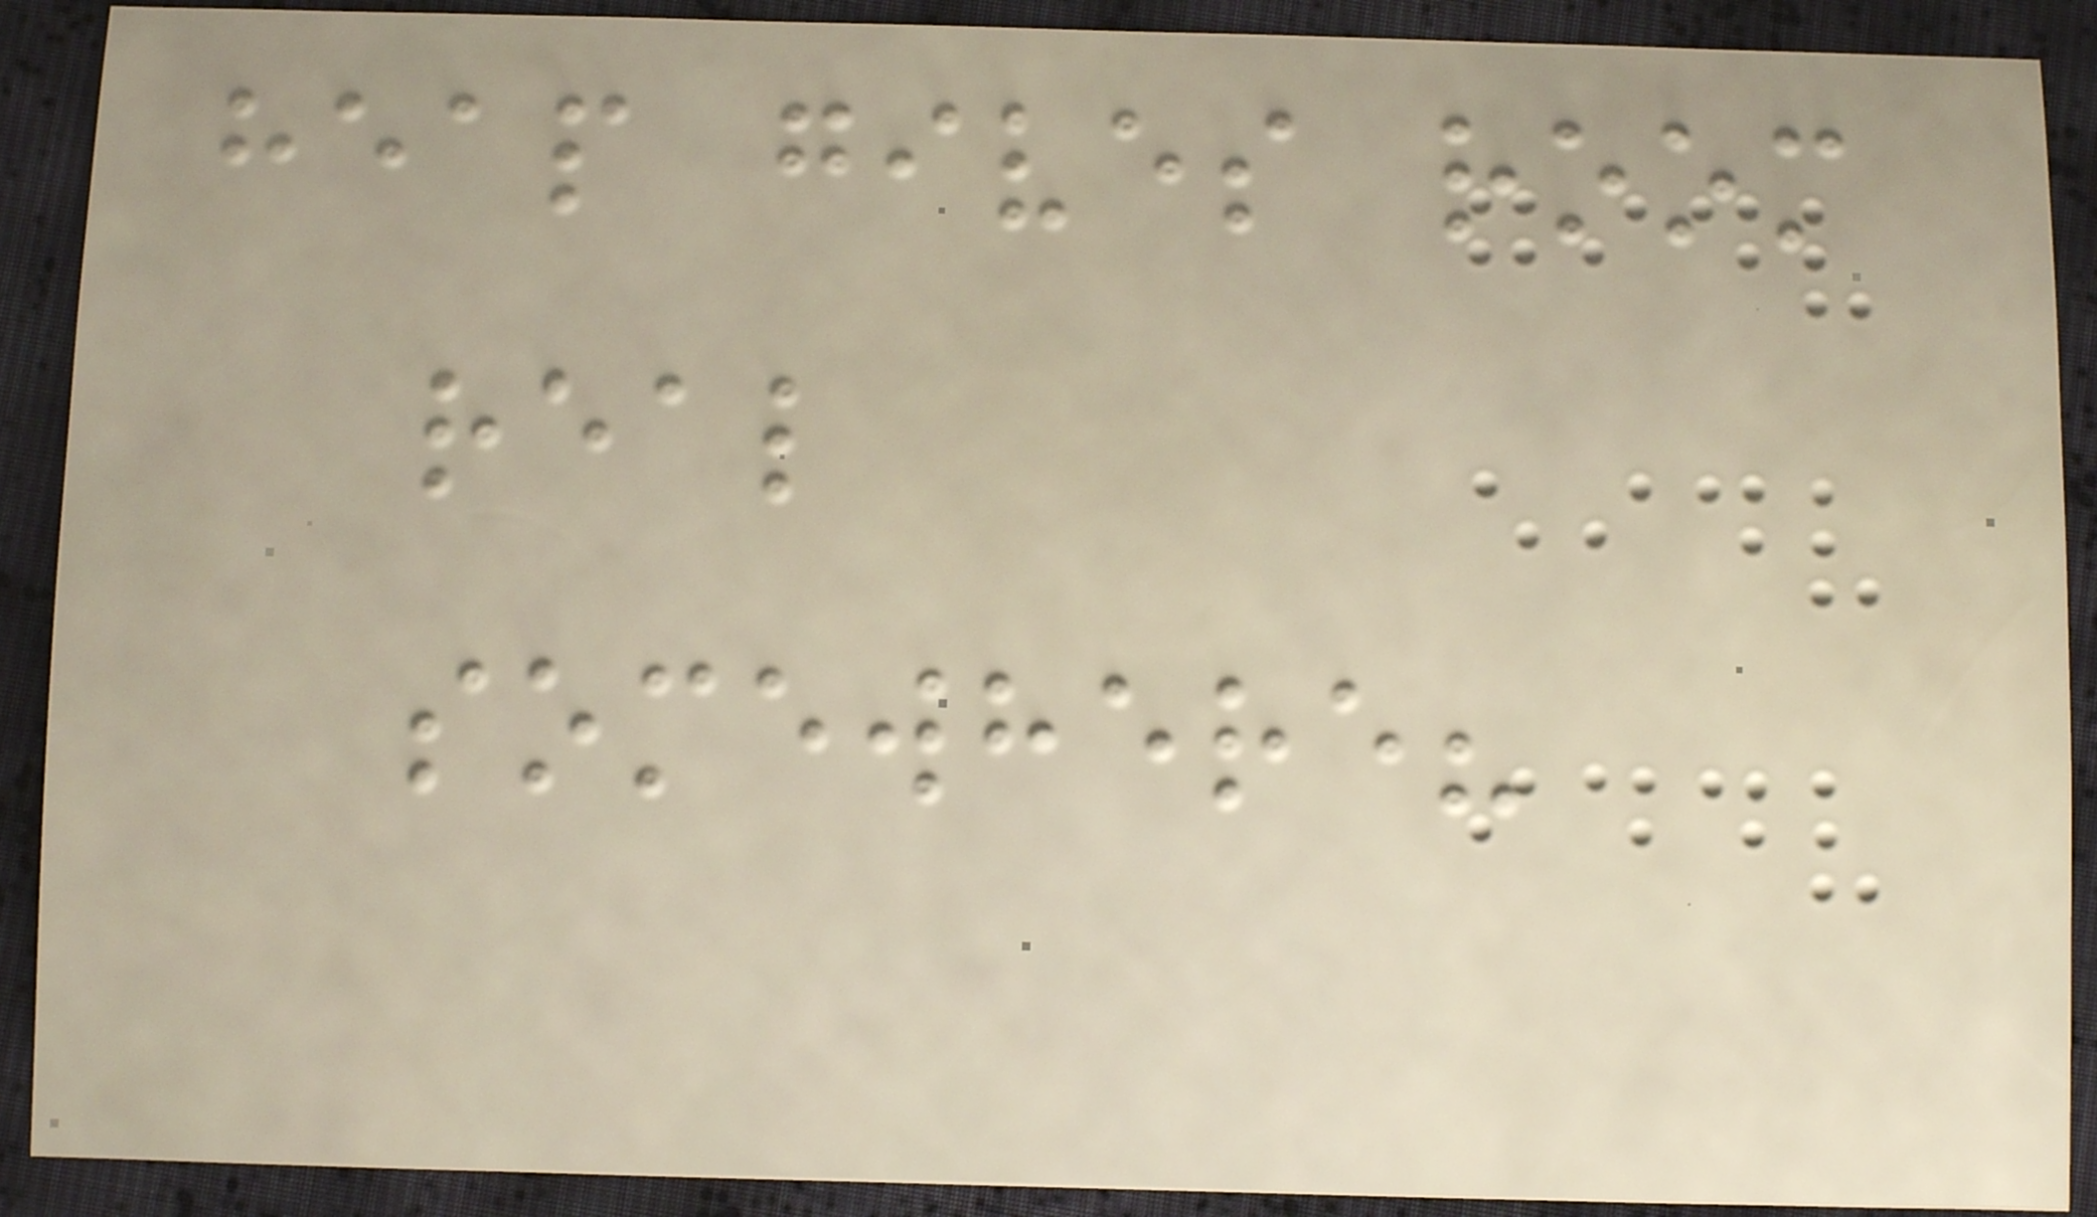heap gives room
real
somewhere?
